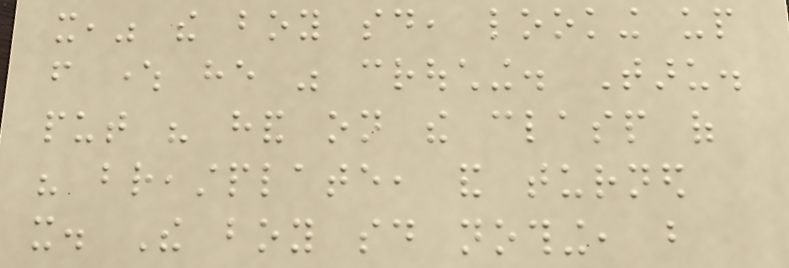it," the boy said, looking up
from where he was crouching. Taru.
put his hand on the clasp of
his breastplate, and turned
it. The boy said nothing, but
